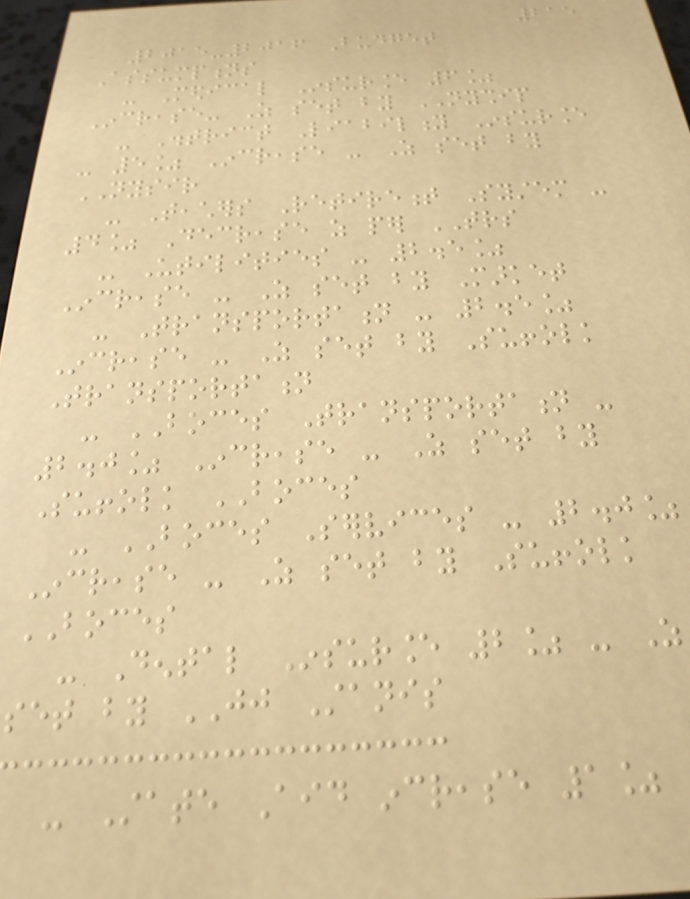215
2015-2016 Budget
Assumptions
- Medical Insurance 6%
Increase- As set by NYSHIP
- District Liability Insurance
- 5% Increase - As set by
NYSIR
- Teachers Retirement System -
4% Decrease as per TRS
- Utilities - 2.5%
Increase - As set by Market
- Transportation - 2.5%
Increase - As set by Suffolk
Transportation
- BOCES Transportation -
2.0% Increase - As set by
Suffolk BOCES
- BOCES Services - 2.0%
Increase - As set by Suffolk
BOCES
- Dental Insurance 2% - As
set by JJ Stanis
- State Aid increase 1%
